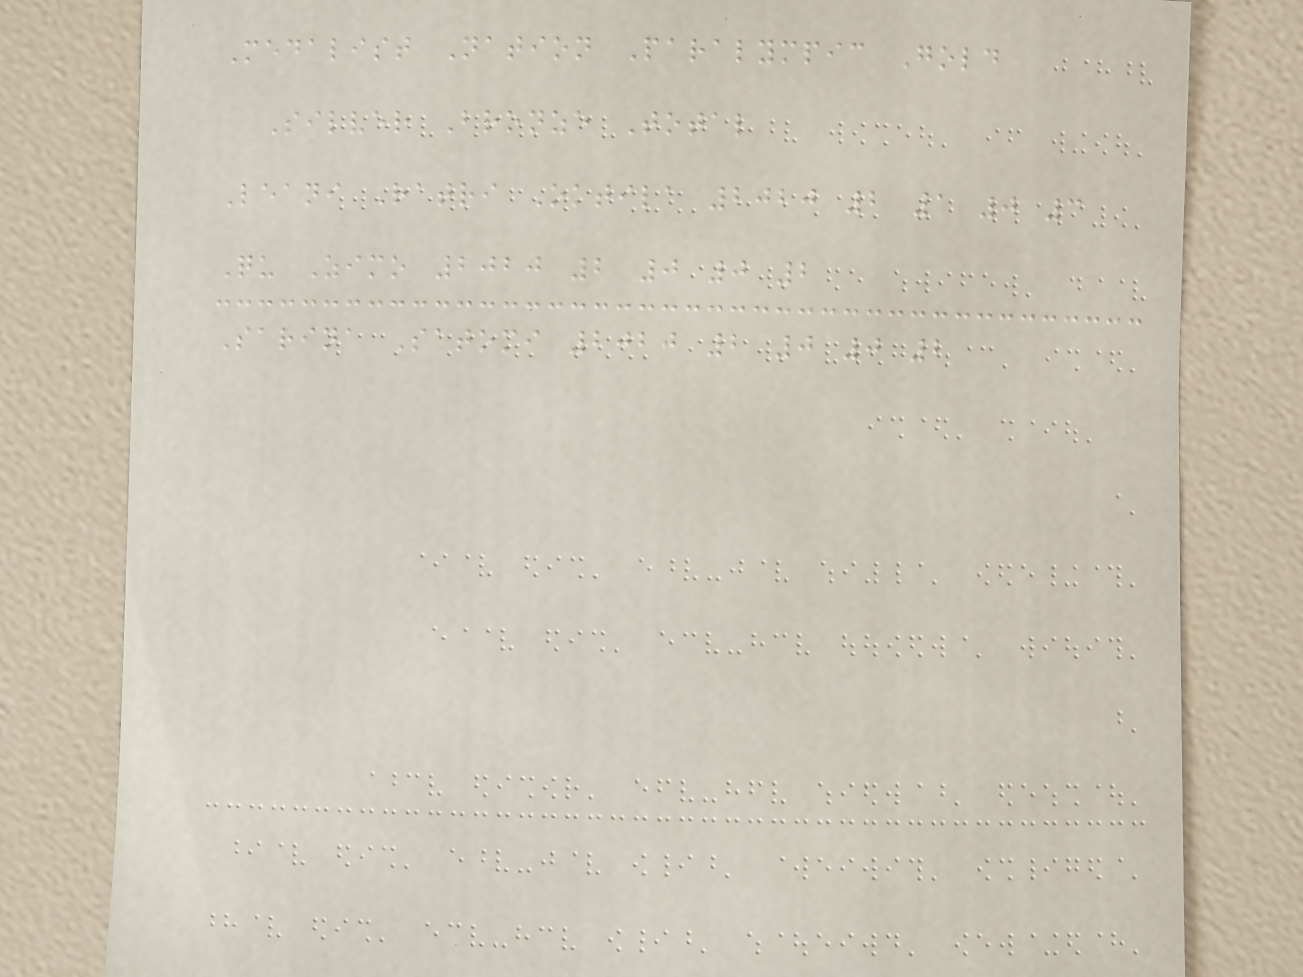Medalist Nation Paralympic Gold
Silver Bronze Total
Leani Ratri Oktila 2020 2 1 0 3
Qu Zimo 2020 2 0 0 2
Sarina Satomi 2020 2 0 0 2
